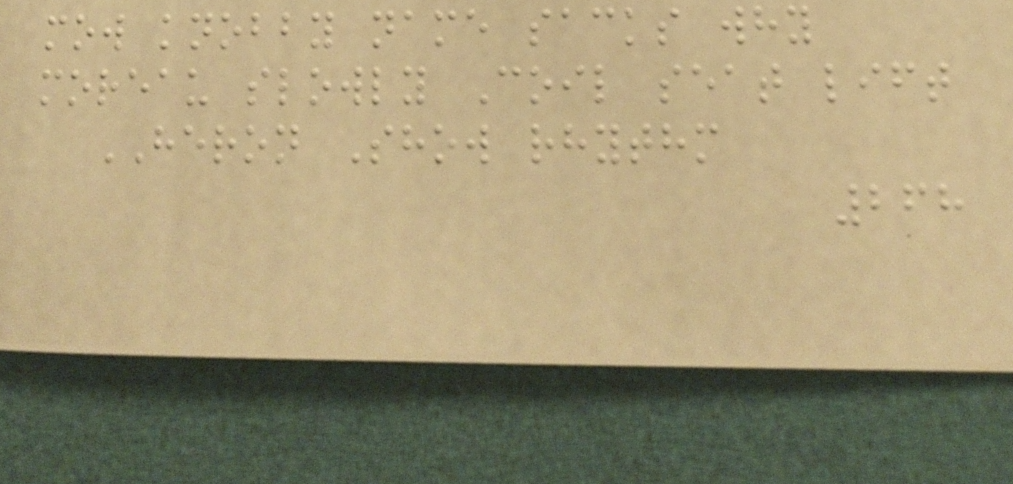mow knobby name sacks why
moreau slowly Coil seat lift
HERON Show rhythm
268
